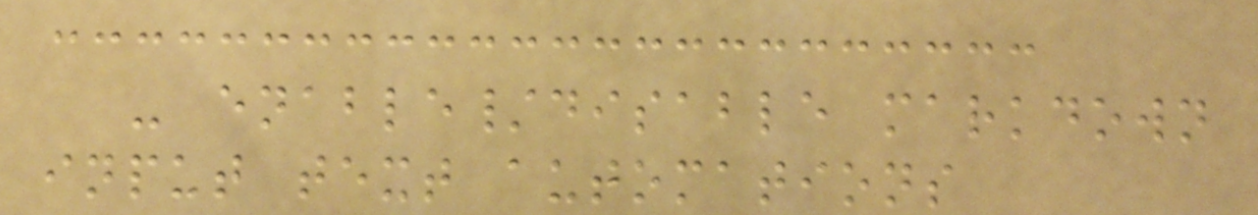- enable/disable markdown
input text automations
